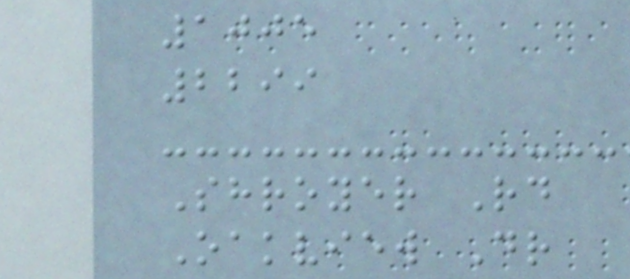1005
2299
Shroyer Rd
Oakview Dr
